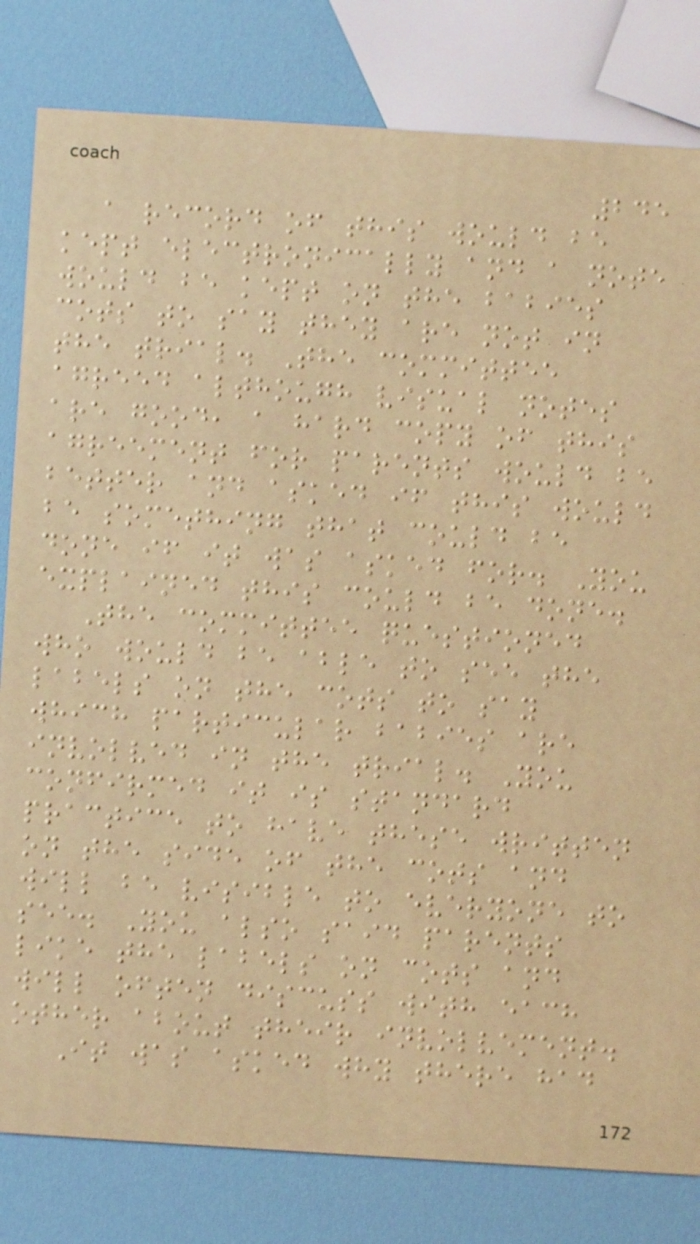245
a record of this would be
kept electronically and a note
would be kept on the babies
cots to say they are not in
the trial. The committee
agreed although visual notes
are good, a hard copy of this
agreement for parents would be
better and asked if this would
be something that could be
done if it was asked for. You
explained this could be done.
The committee questioned
who would be able to see the
labels on the cots to say
which particular babies are
involved in the trial. You
confirmed it is standard
practice to have these written
on the side of the cots and
will be visible to everyone to
see. You also said parents
like the labels on cots and
will often discuss with each
other about their involvement.
It was asked why there had
